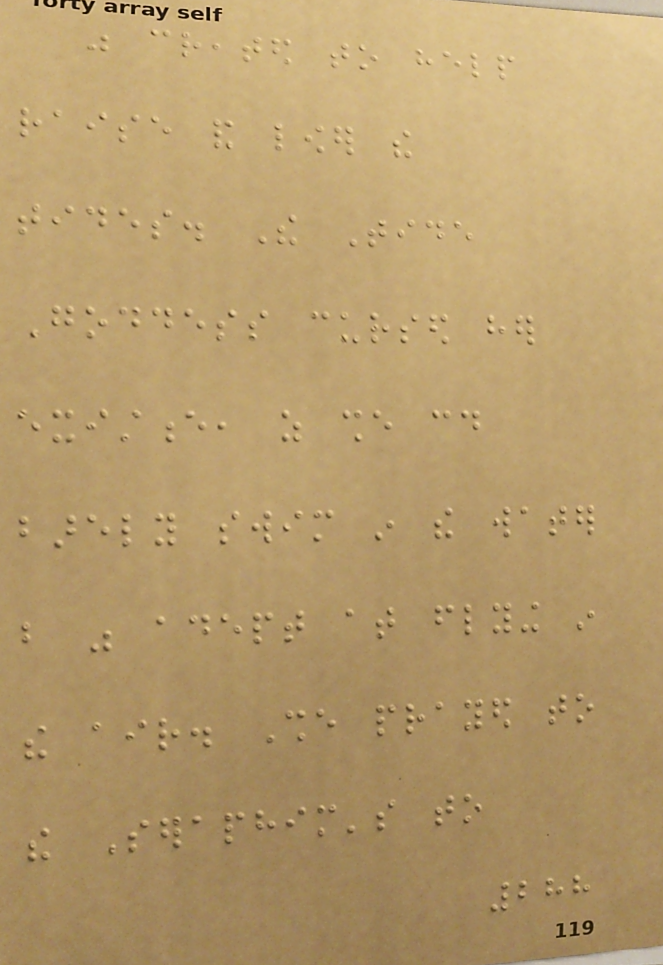was created to help
raise and lower the
tides. The Tide
Goddess cursed her
existence, as she could
barely swim in the water
but was adept at flying in
the air. She prayed to
the Seraphim's to
288
